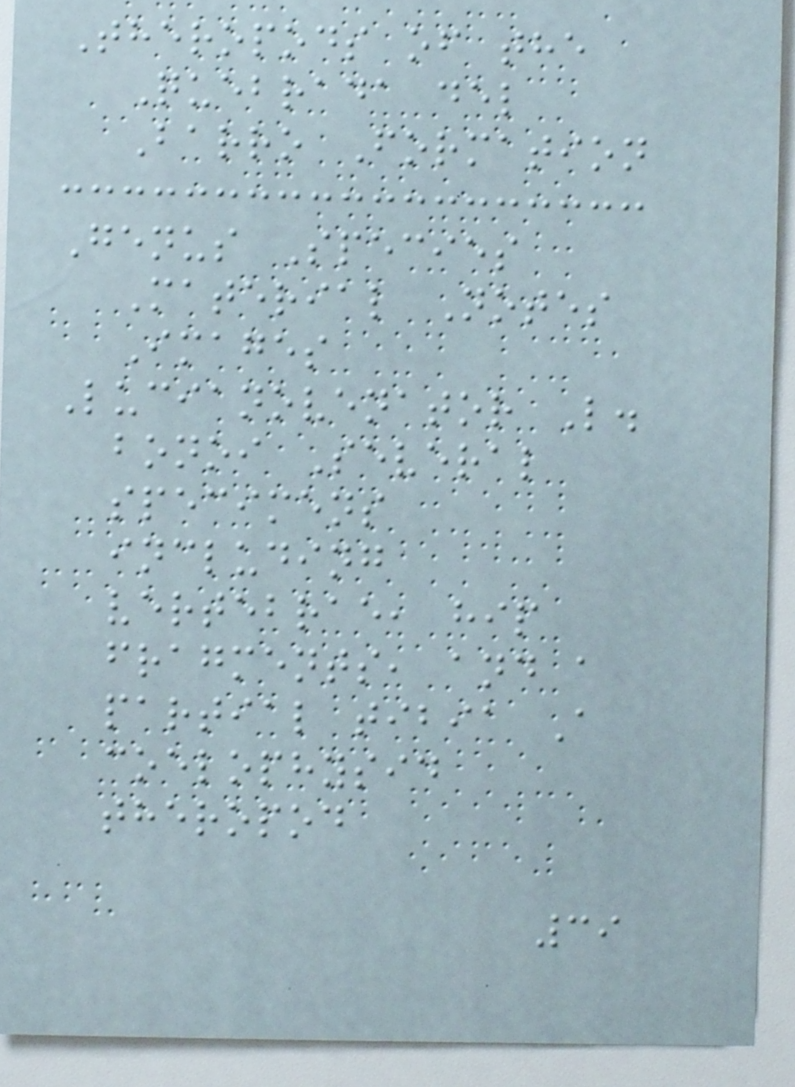Theropods of the
Quebrada del
Barro Formation
Genus Species
Material Notes
Images
Lucianovenator L.
bonoi Several
specimens
including
vertebrae, hip
fragments, and a
partial tibia A
coelophysid
theropod
39
